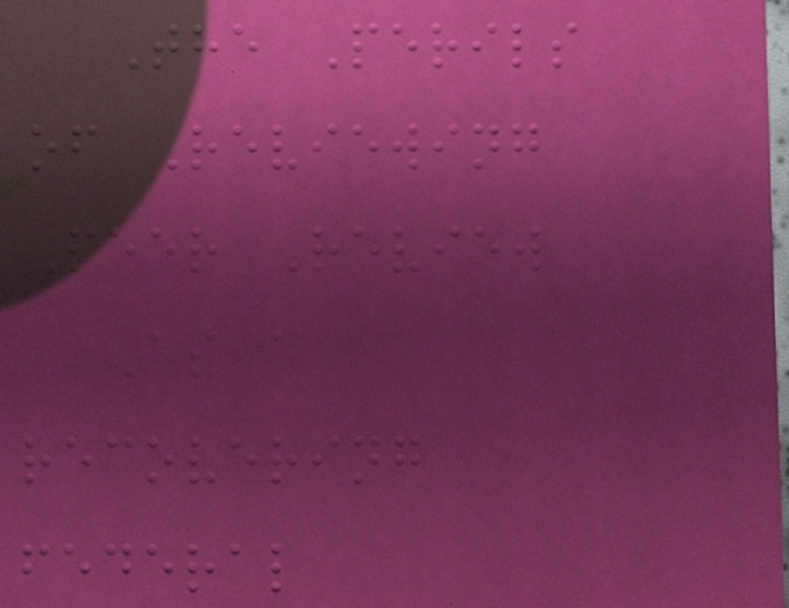The Perils
of Reviewing
Peer Review
As a
recovering
federal
